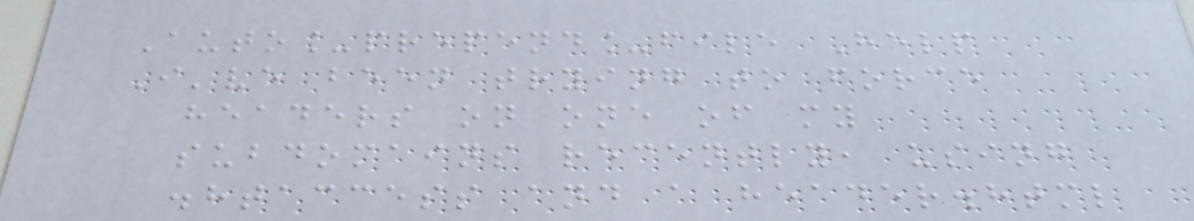Auto_prepend_file Help
I've been trying to force
headers on one of my
subdomains recently, using
.htaccess and a header.html
